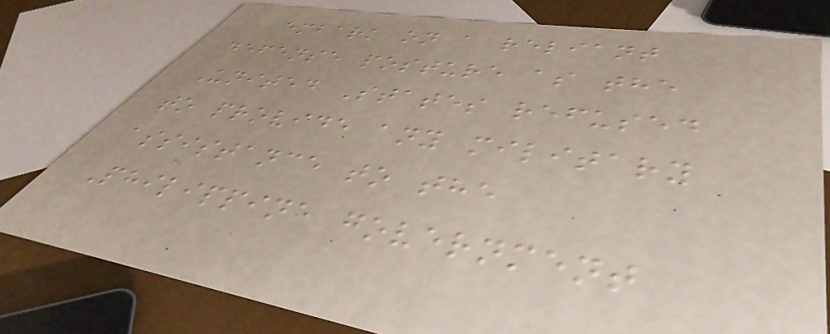embark on a reliant
defense posture as the
United States refused
to provide any military
assistance to the
Philippine government
